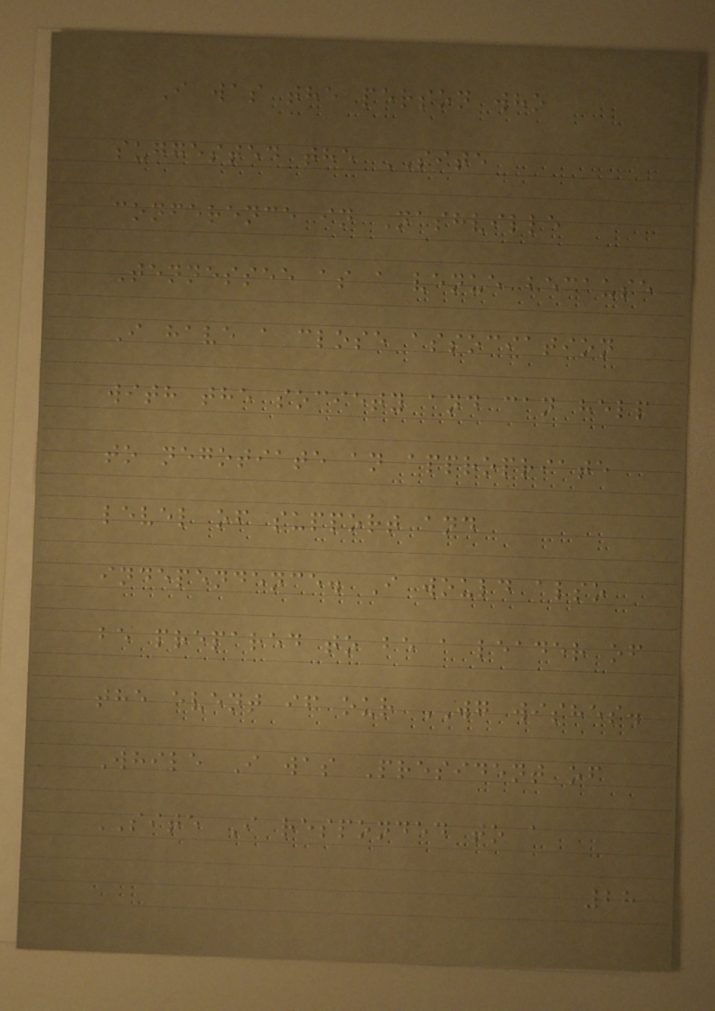I was the person who
suggested the SITE
conference in Nashville
Tennessee as a venue because
I have a close association
with the society and can help
to negotiate an appropriate
level of support and
independence. I would also
be prepared to be a leader of
the event if our WG wishes.
While I was President of
SITE I responded to a
28
